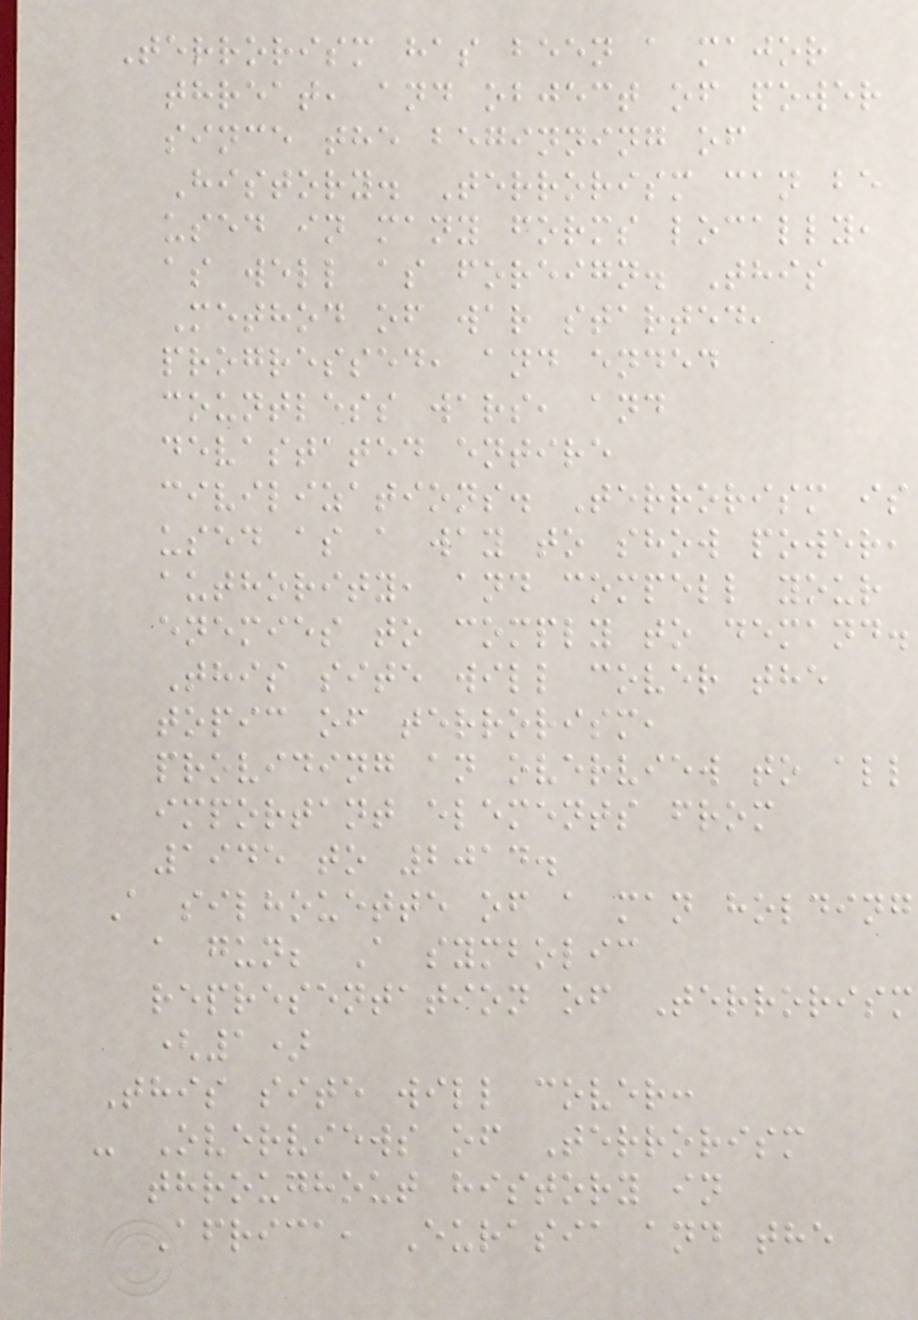Terrorism has been a major
threat, and object of power
since the beginning of
History. Terrorism can be
used in many forms locally,
as well as foreign. This
Method of war started,
progressed, and ended
countless wars, and
devastated entire
civilizations. Terrorism is
used as a way to show power,
authority, and compell your
enemies to comply to demand.
This site will cover the
topic of terrorism,
providing an overview to all
important elements from
1945 to 2014.
A silhouette of a man holding
a gun; A symbolic
representation of Terrorism
(1)
This site will cover:
- Overviews of Terrorism
throughout history in
Africa, Eurasia and the
